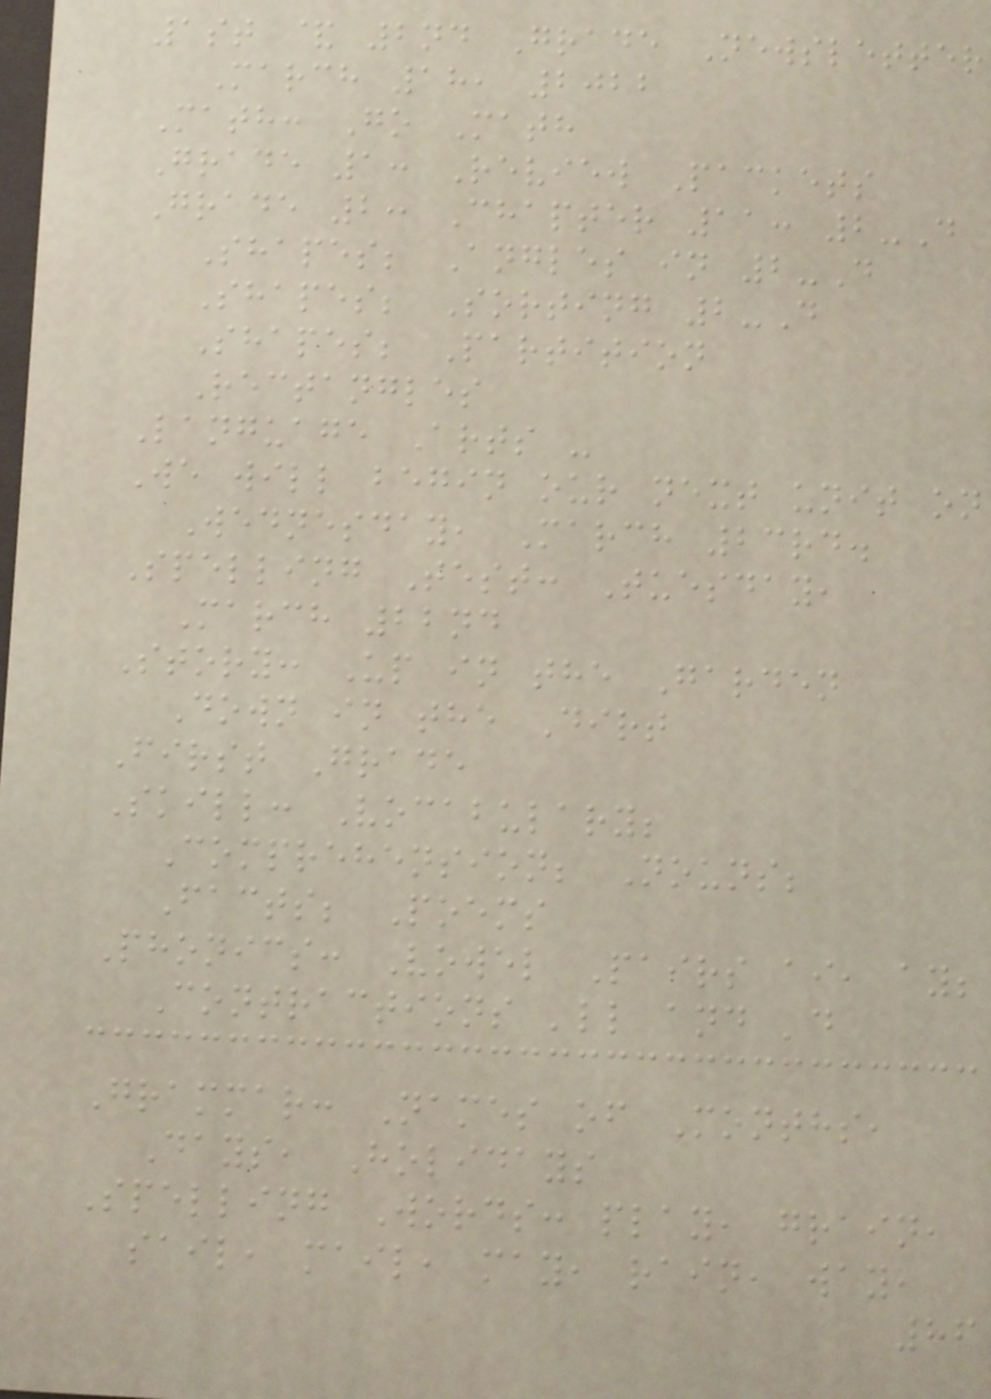1st & 2nd Grade Newsletter
March 18, 2022
Math: Go Math
Grade 1: Review Packets
Grade 2: Chapter 11: 2-D
Shapes; Angles in 2-D
Shapes; Sorting 2-D
Shapes; Partition
Rectangles
Language Arts -
We will begin our next unit on
Wednesday, March 23rd.
Spelling Test: Tuesday,
March 22nd
Story: Up in the Garden
Down in the Dirt
First Grade
Skill: Vocabulary;
Comprehension; Nouns;
Facts; Poems
Phonics: Vowel Pairs ai, ay;
Contractions 'll and 'd
Grammar: Names of Months,
Days, Holidays
Spelling Words: play, grain,
sail, mail, may, rain, way,
86
